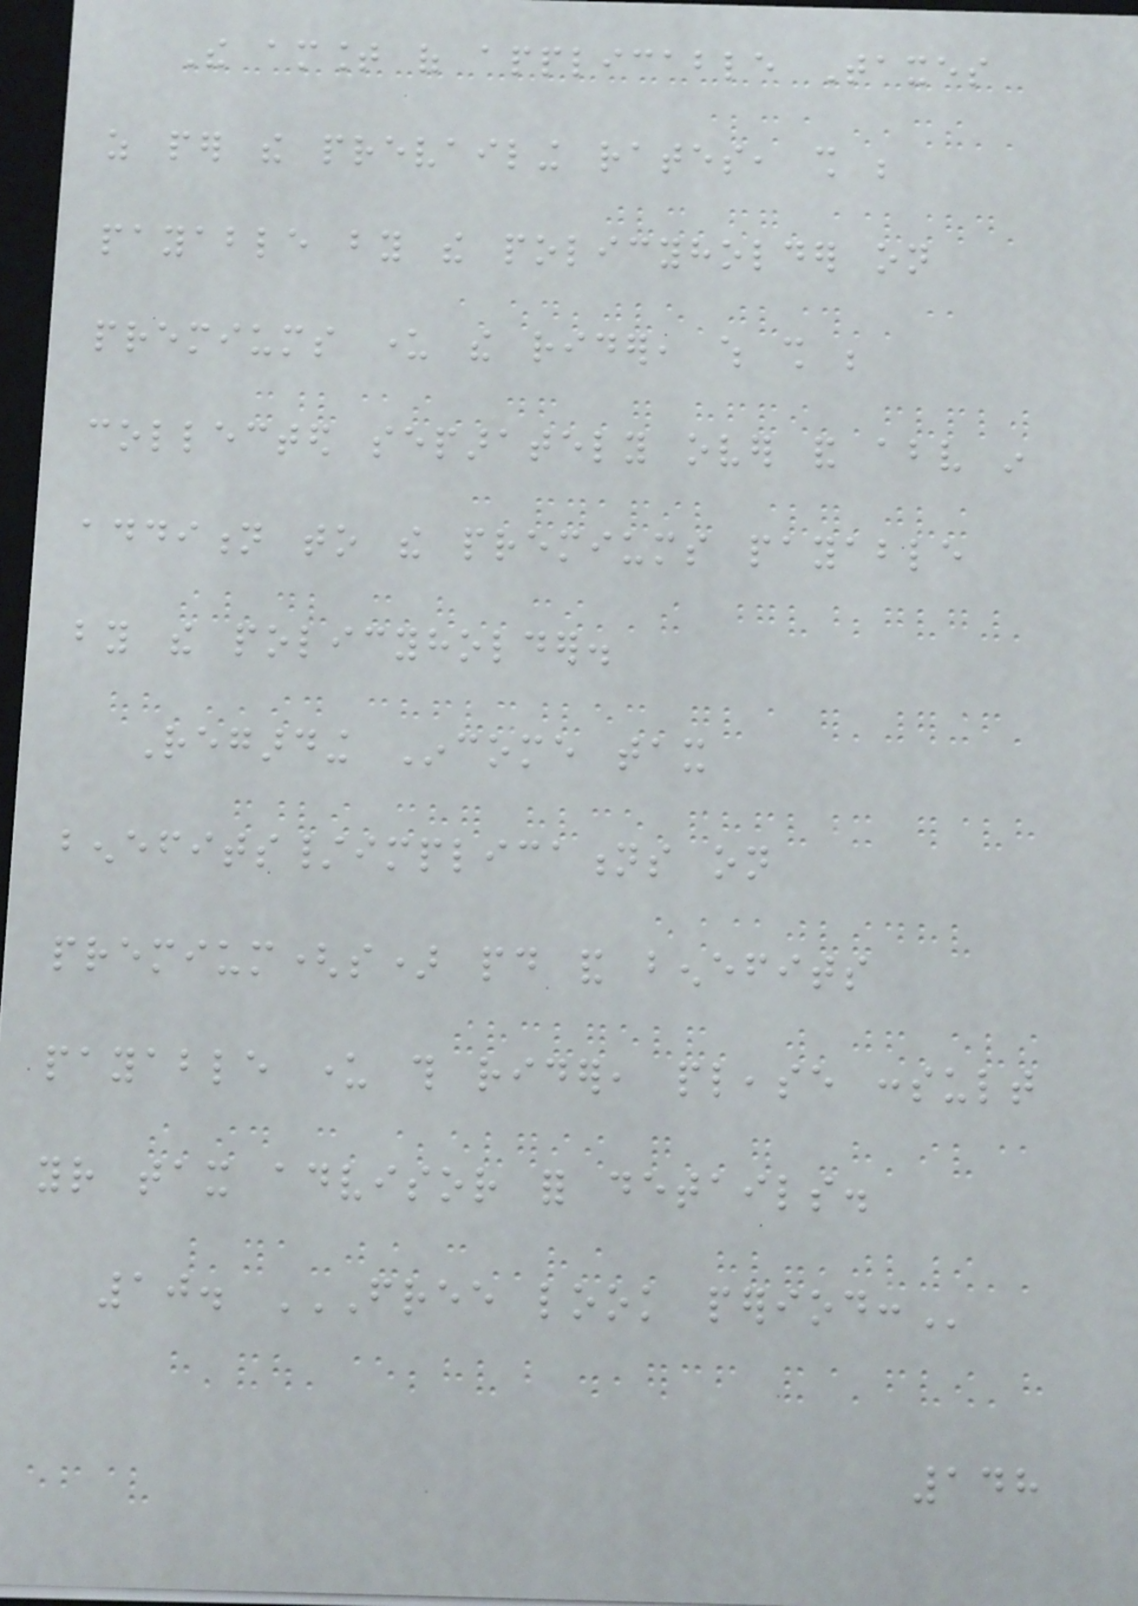The amount of applicable Taxes
as per the prevailing rates, shall be
payable by the policyholder on
premiums under the rider, which shall be
collected separately over and above in
addition to the premiums payable
by the policyholder.
Regarding Income tax
benefits/implications on
premium(s) paid and benefits
payable under this rider, please consult
your tax advisor for details.
10. FREE LOOK PERIOD:
148
